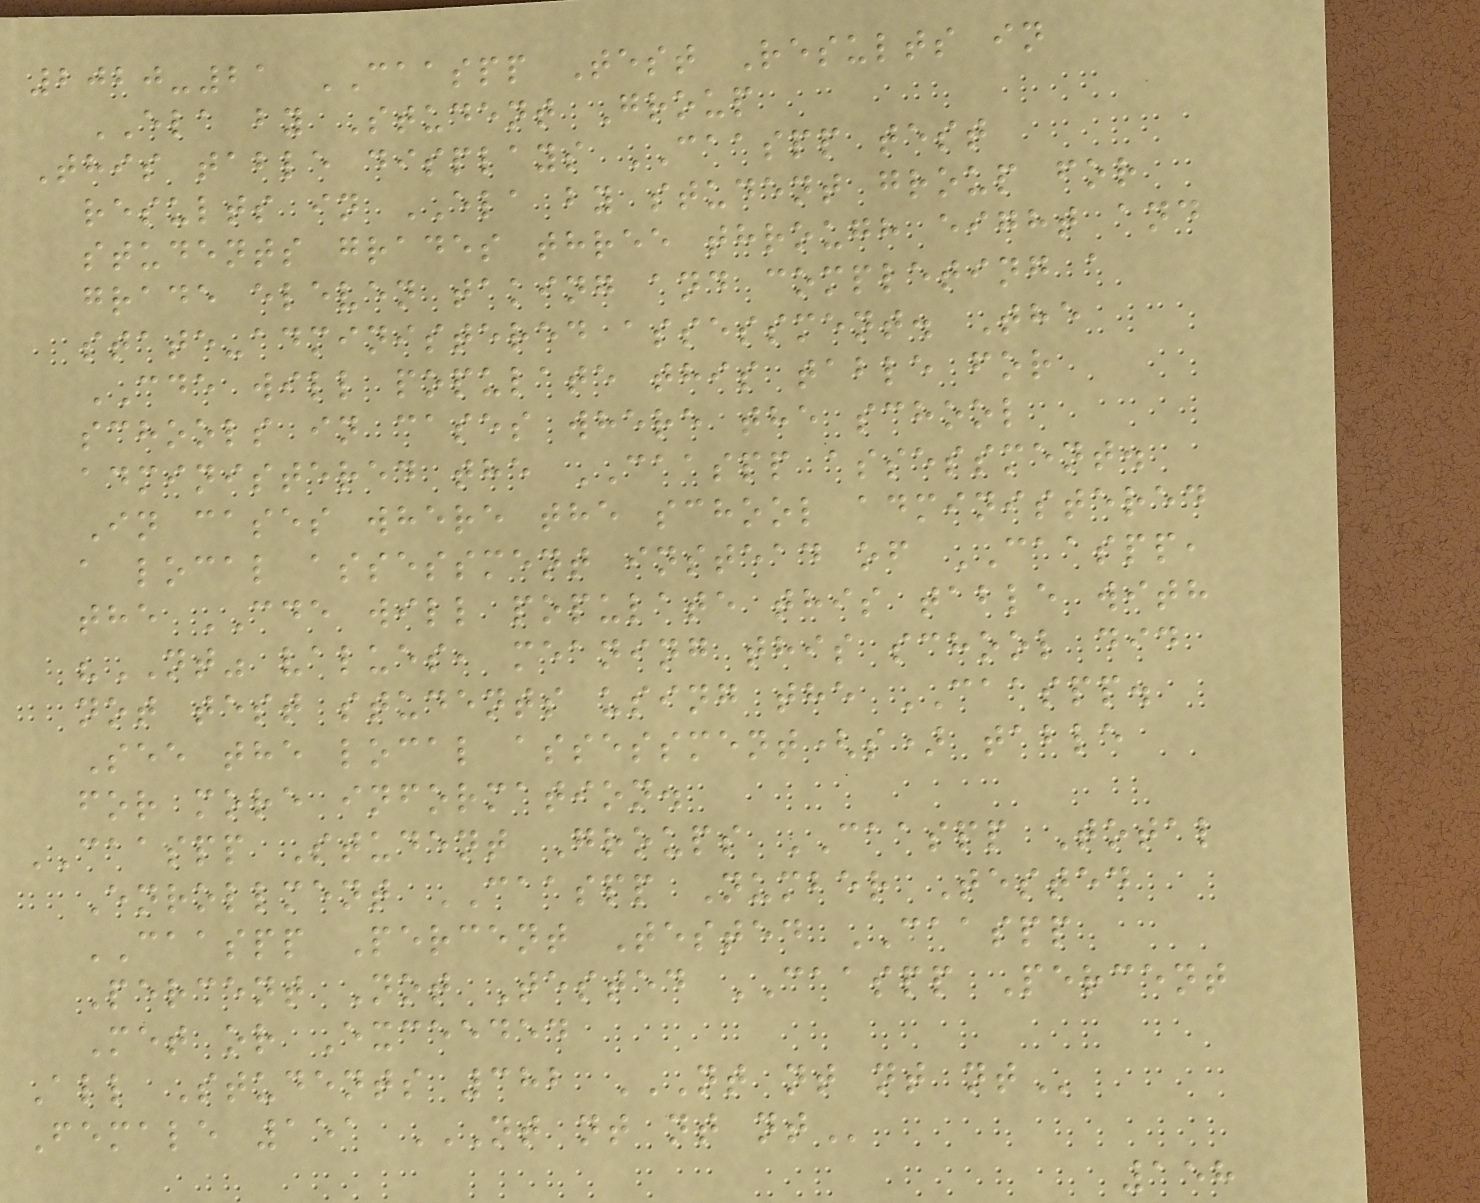2020-21 CAASPP Test Results in
ELA by Student Group
This table displays CAASPP test
results in ELA by student group for
students grades three through eight and
grade eleven taking and completing a
state-administered assessment. The
CDE will populate this table for
schools in cases where the school
administered the CAASPP assessment.
In cases where the school administered
a local assessment instead of CAASPP,
the CDE will populate this table with
"NT" values, meaning this school did
not test students using the CAASPP.
See the local assessment(s) table
for more information.
CAASPP Student Groups CAASPP Total
Enrollment CAASPP Number Tested
CAASPP Percent Tested CAASPP
Percent Not Tested CAASPP Percent
Met or Exceeded
All Students 382 NT NT NT NT
Female 151 NT NT NT NT
158
